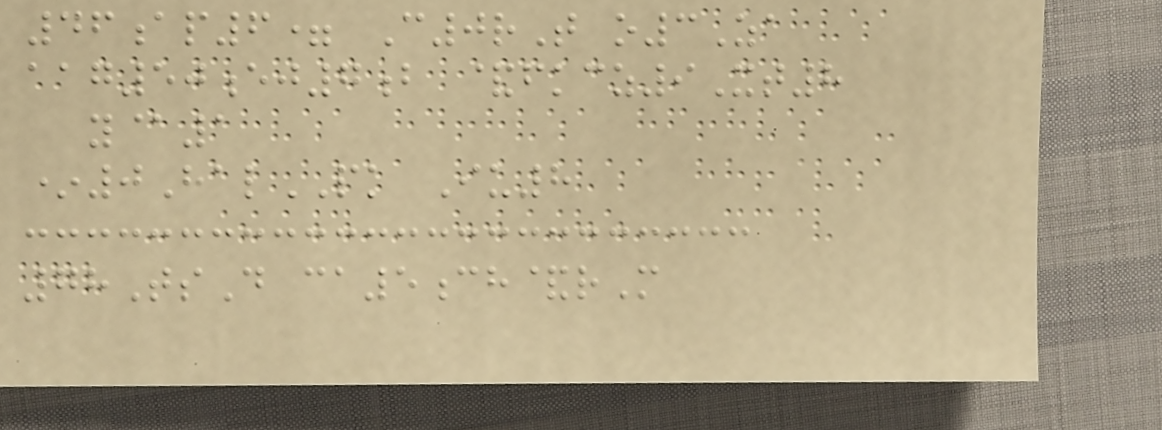46ap6= C0rT o3Za
aag50ej7b &fkcz9Xt8
y@1
*0HalPK Iu8
78TsD ca5ch&rM
